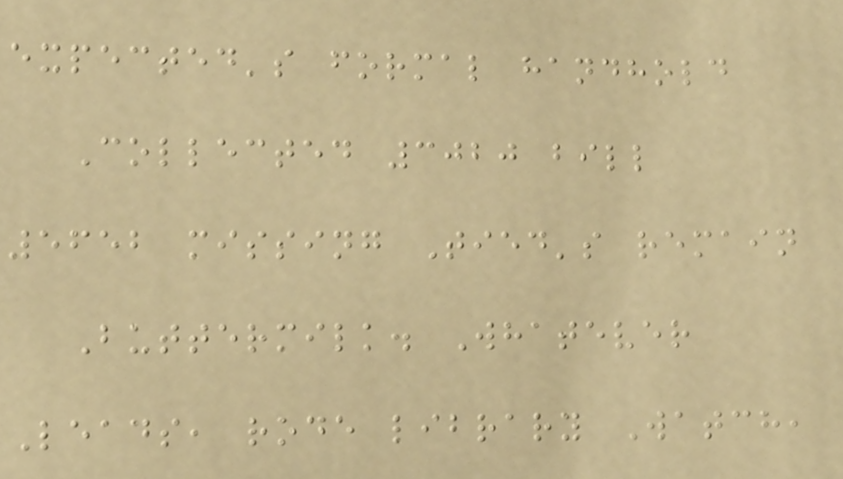expected's formal handhold
Collected 3020 bill
5652 missing Tied's remain
Buttermilk. Whatever
Leads, rode library Watch,
